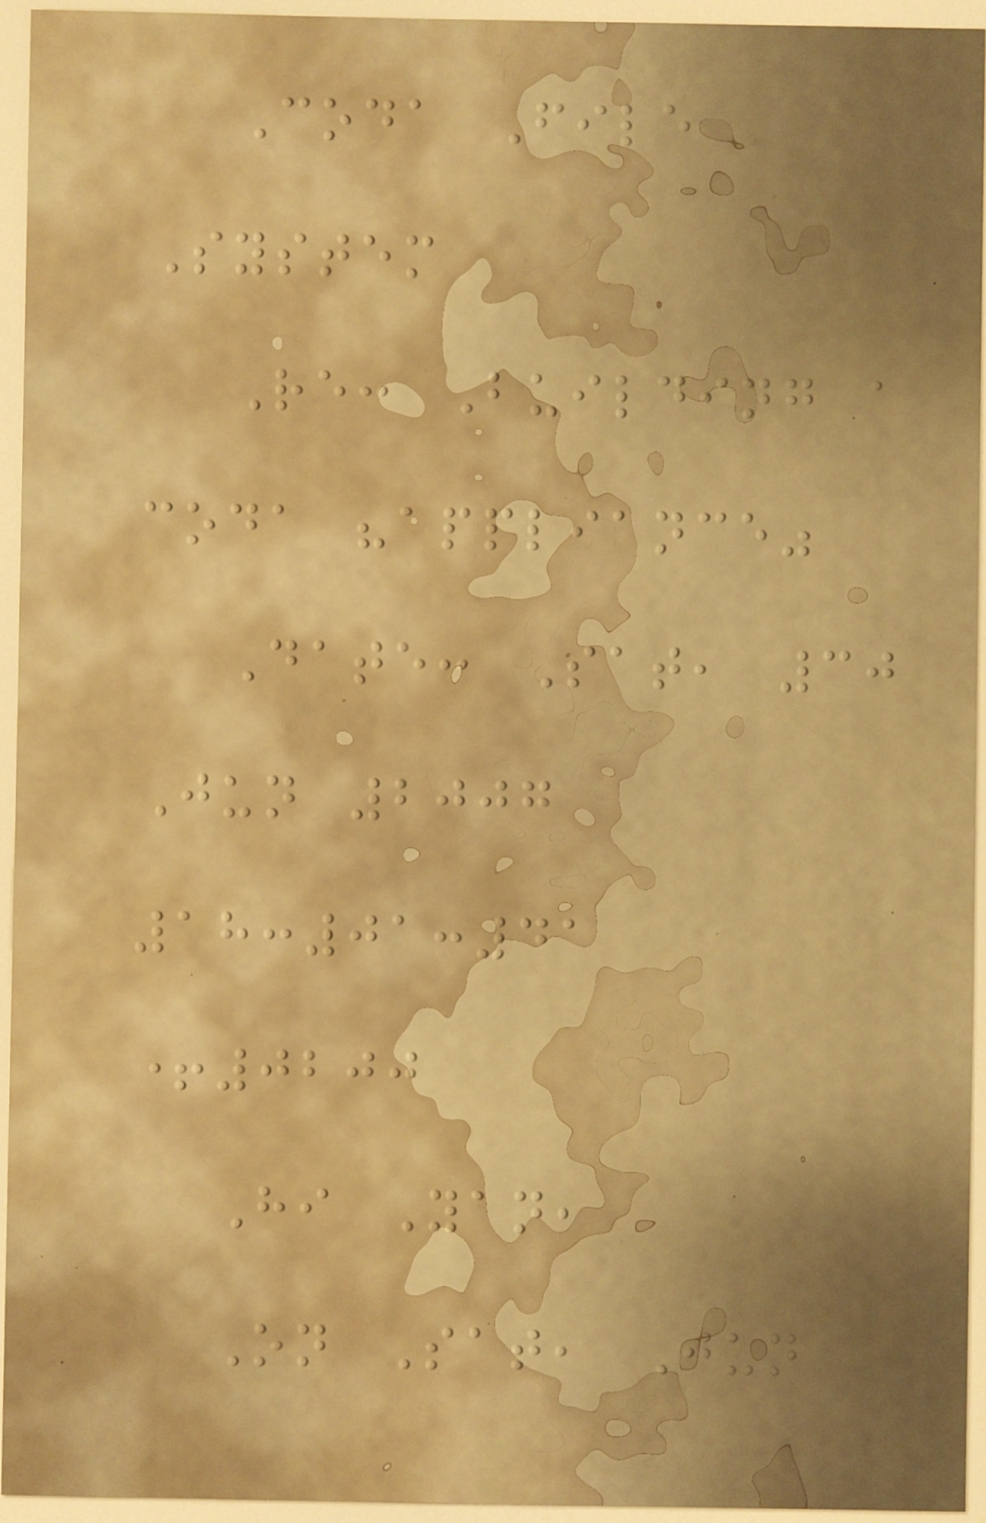Coda File
System
Re: Building a
coda "appliance"
Date: Sat, 30
Jun 2007
18:01:41
+0200
Hi Yan,
On Sat, Jun
